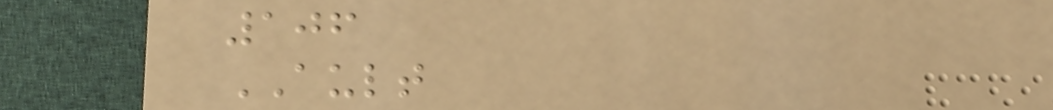106
AULT
